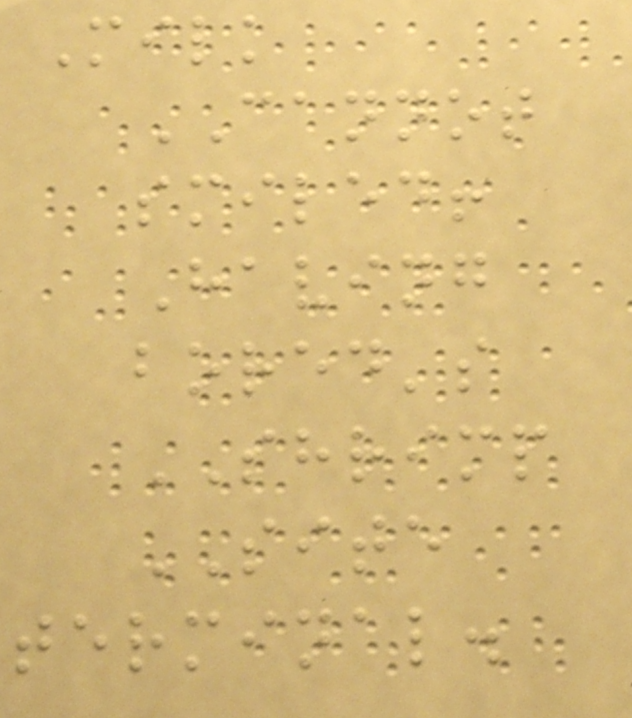Milk
CANNOT
smiled!
Having
bored's
SHRIMP
SITE
terminal.
